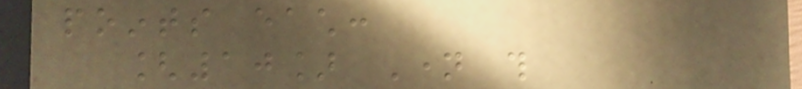points each:
[10] Name this
